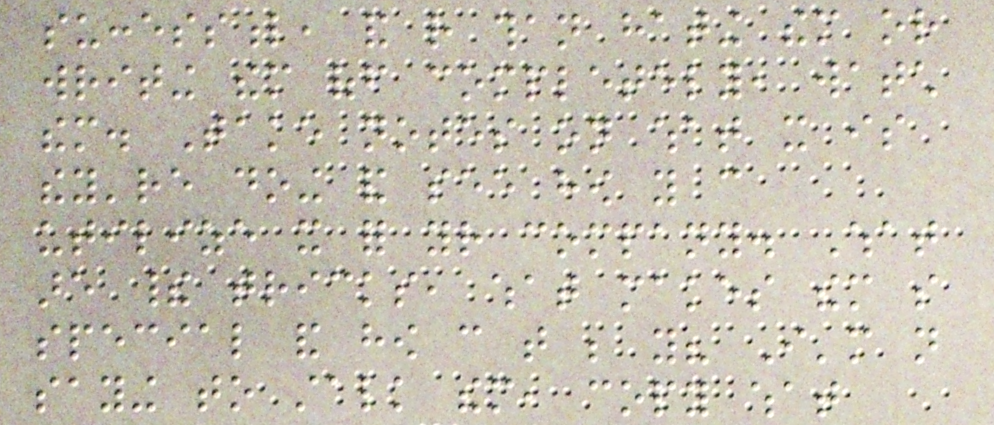successful, and rather than hating them or
writing them off completely, watch
them. Take notes on what it is
they're doing and see how you can
utilize it for your company. What
are their tricks, what makes them so
special and how can that be you? I'm not
saying to stalk them, copy what
